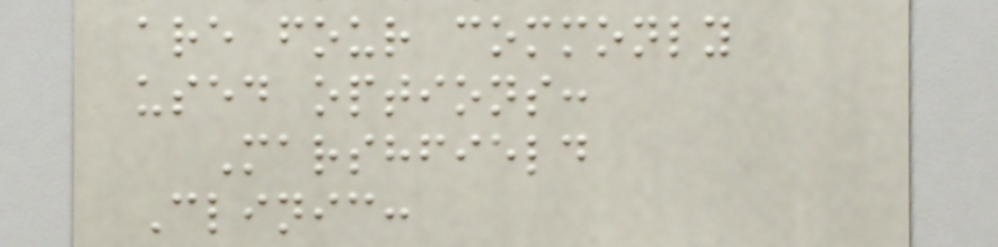are four commonly
used options:
Marshfield
Clinic:
